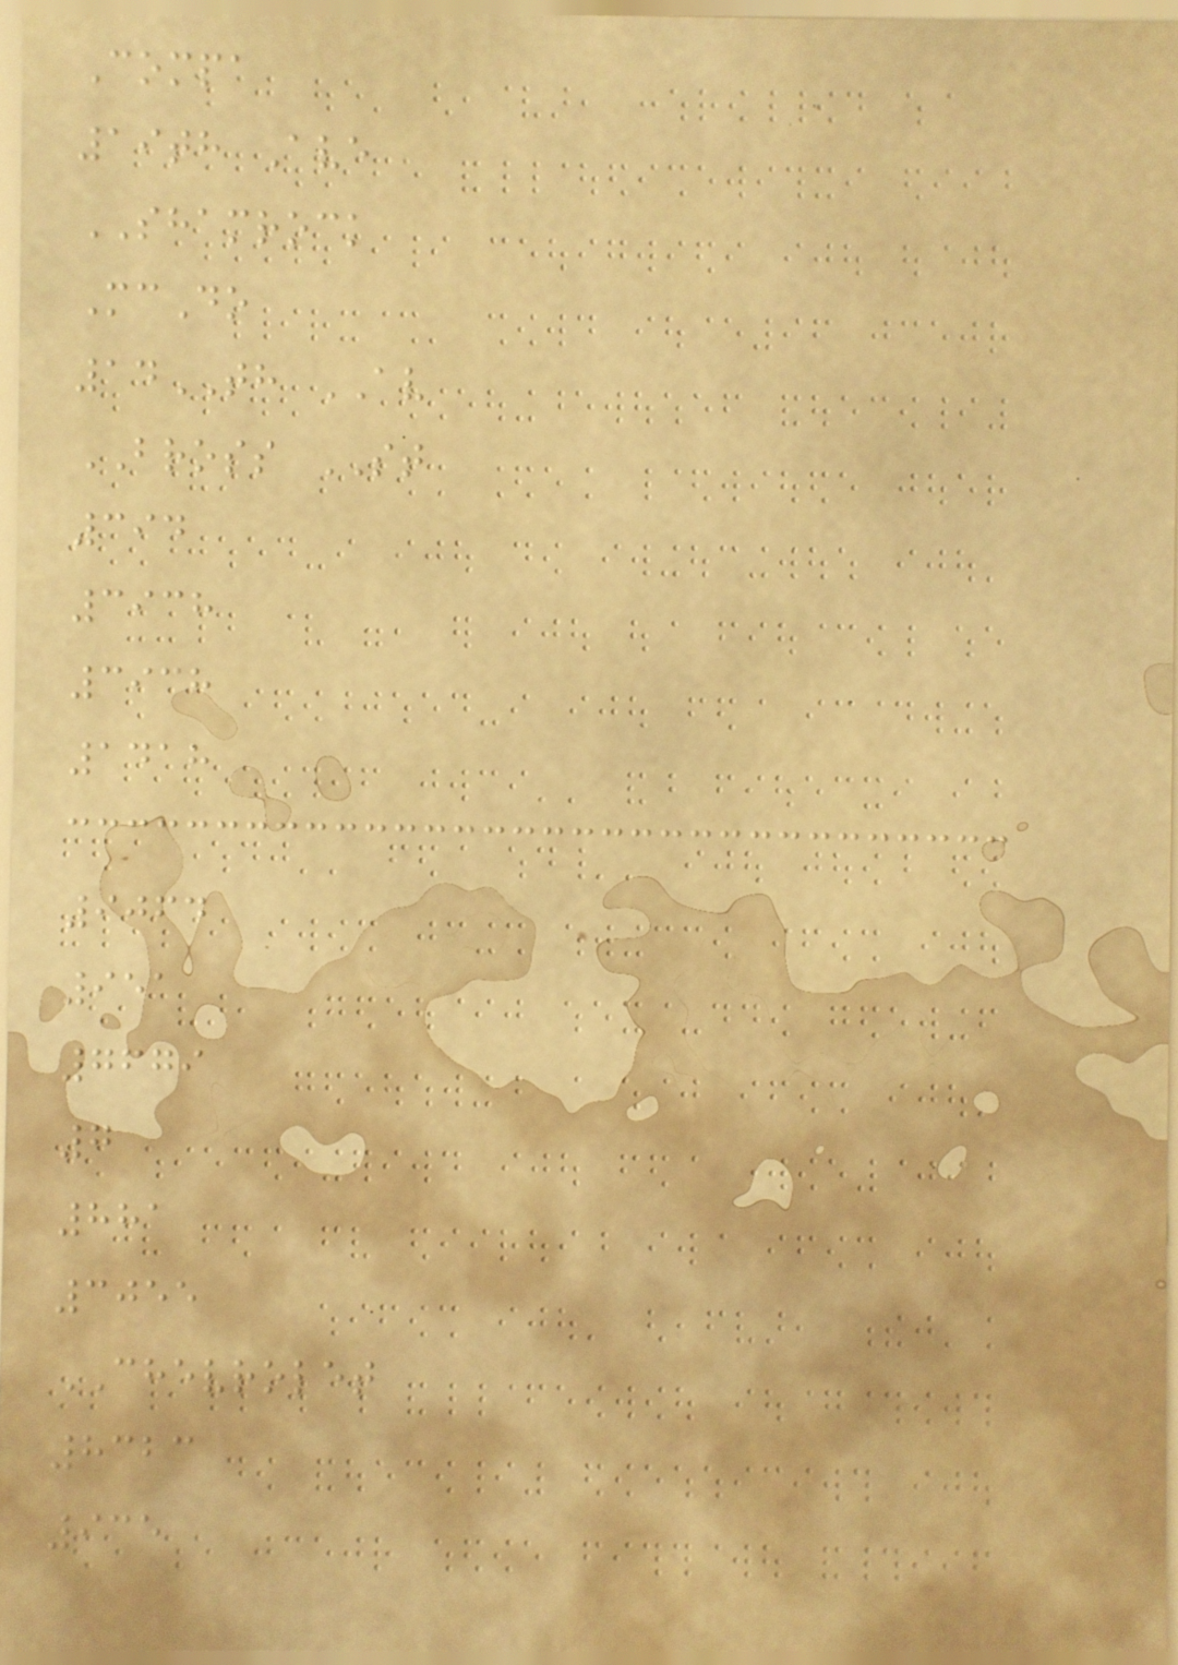Compa
19th Ave
SHAMROCK
McDo
14TH AV
BROSS ST
394
3938
3938
1418
9064
951
7679
7
881
3055
CHEVROLET
8323
935
